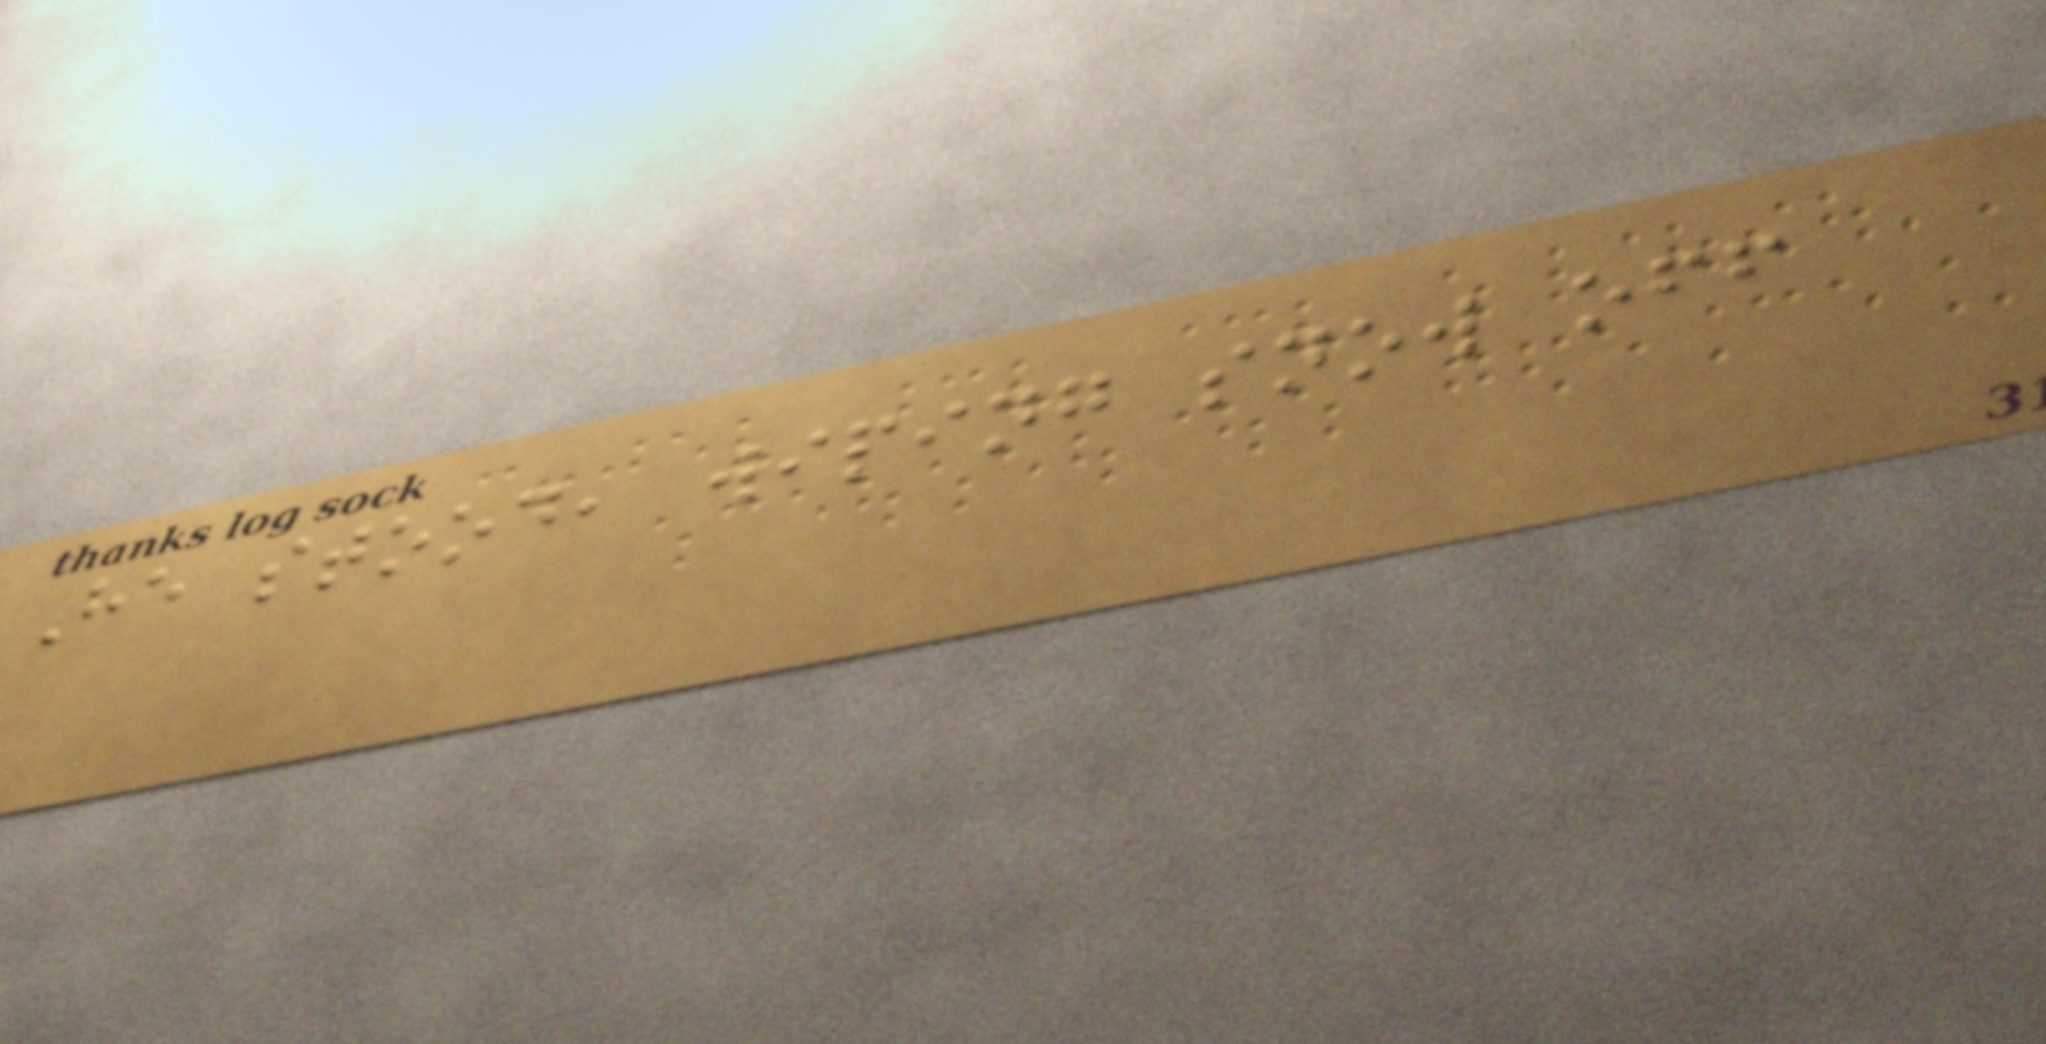He stood, wiping snow off
